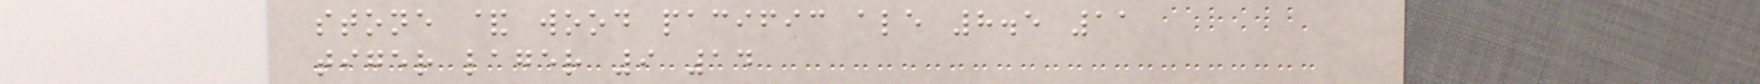stone & wood pacific ale 8.5 11
tiger lager 9 14
